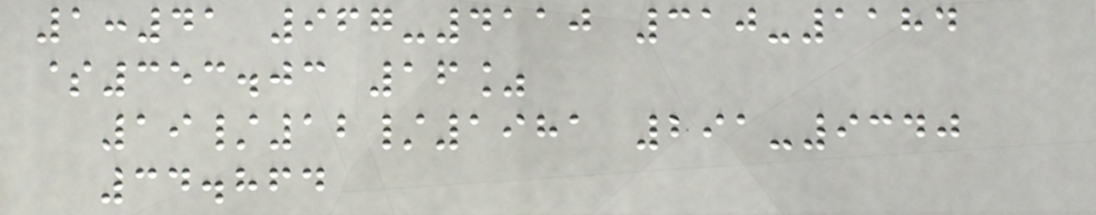1:41 967-4110 310-1184
$353.03 16%
19/12/1981 291-9340
34.864
